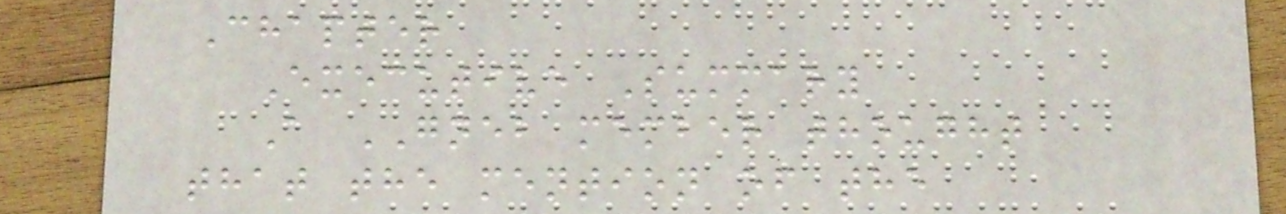Chapter
Executive Summary
A GNEB member thought
that the mention of the
